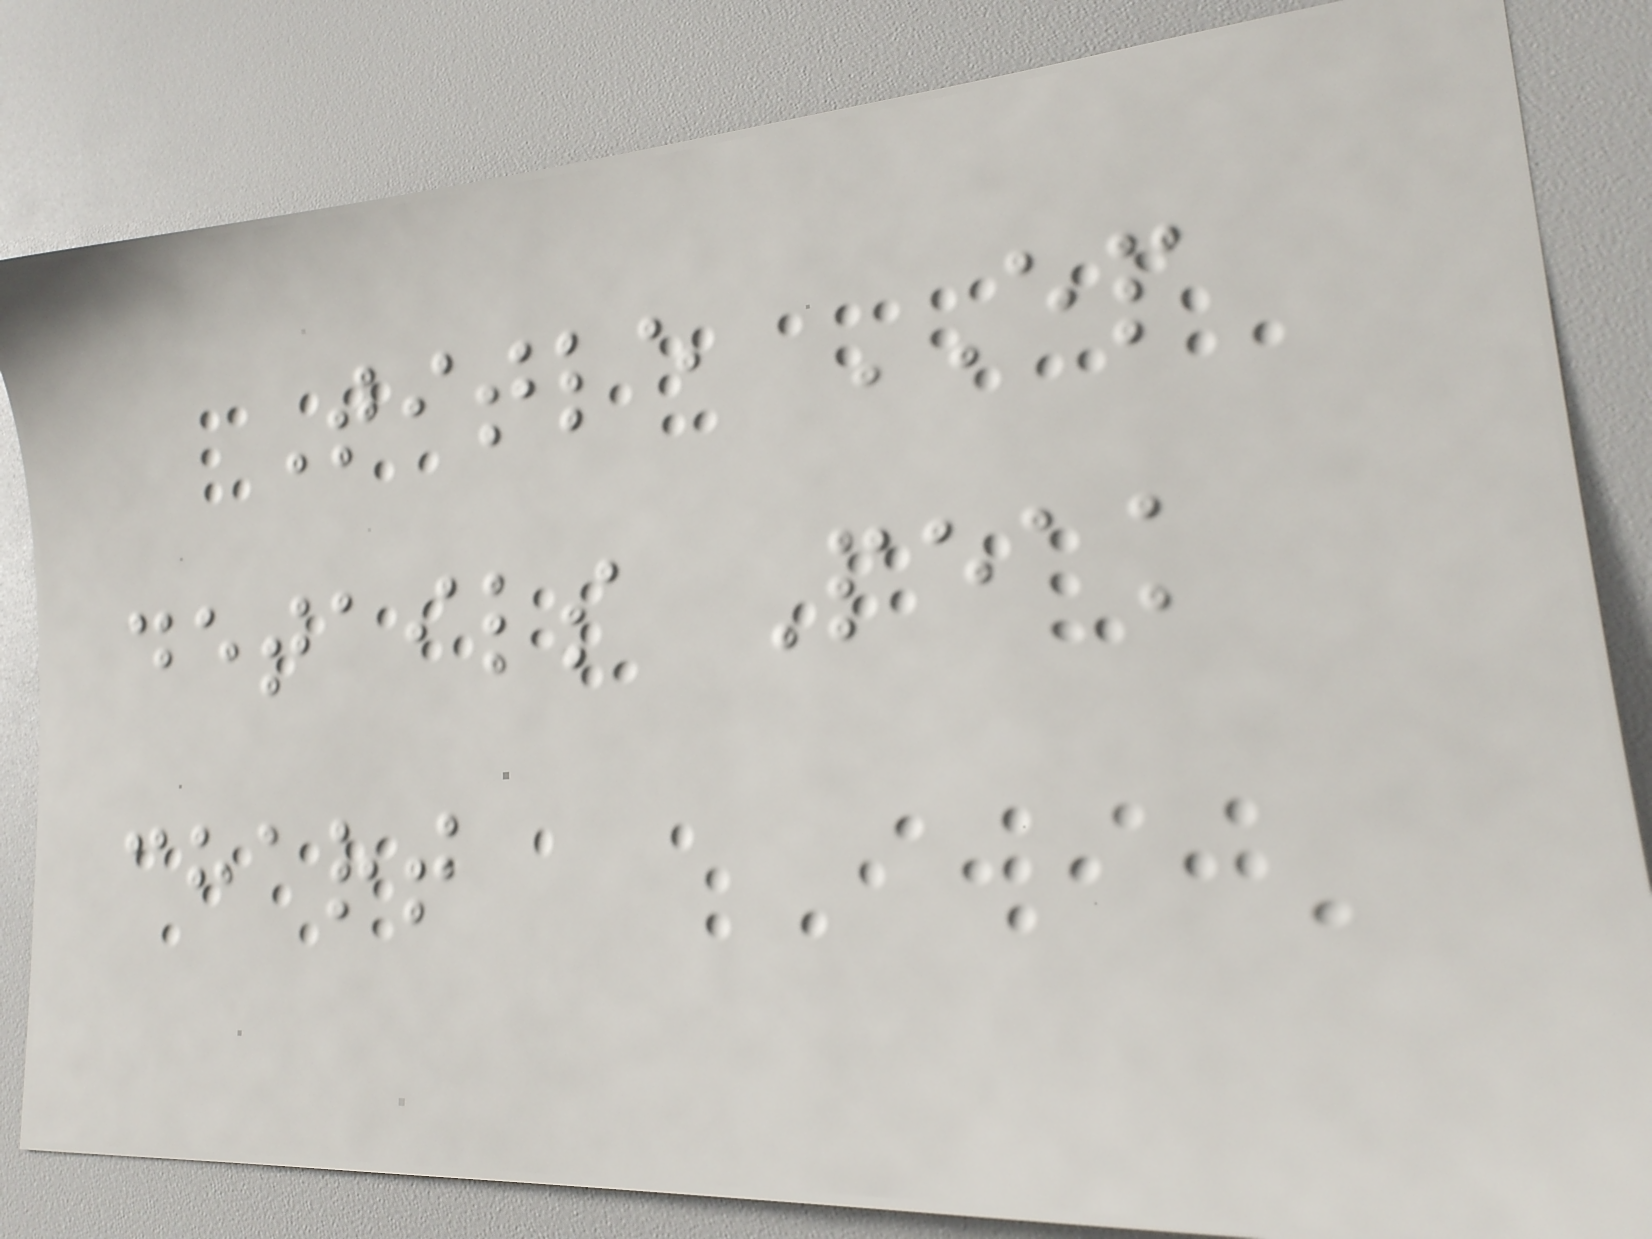Title EP
details Peak
chart
